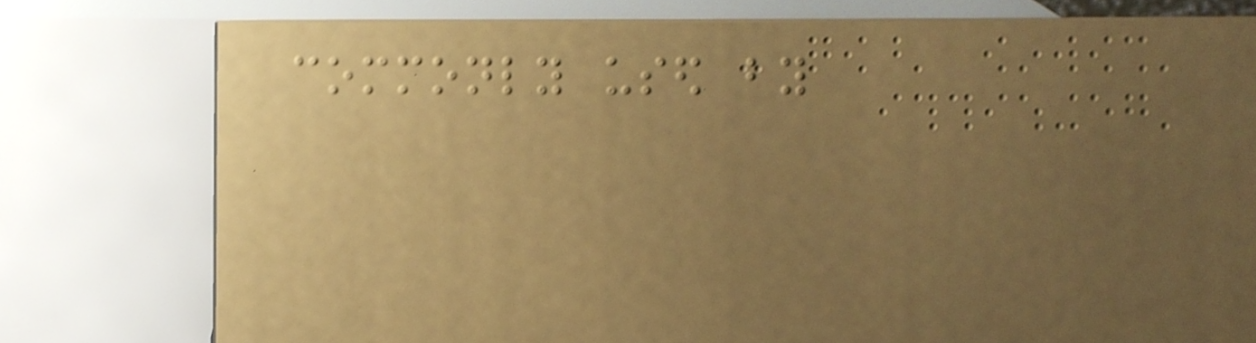commonly used by
